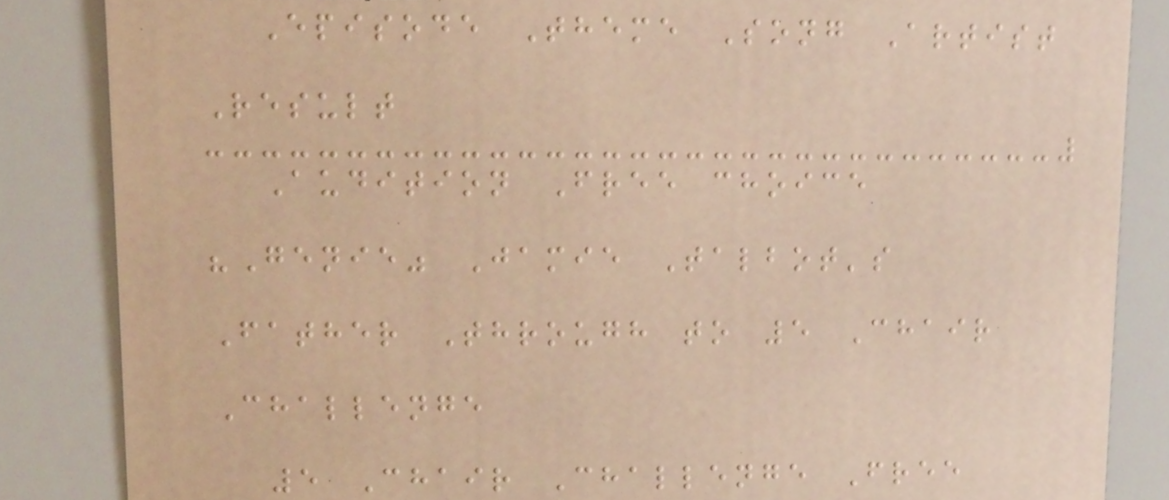Episode Theme Song Artist
Result
Audition Free choice
"Genie" Jamie Talbot's
Father Through to 5 Chair
Challenge
5 Chair Challenge Free
